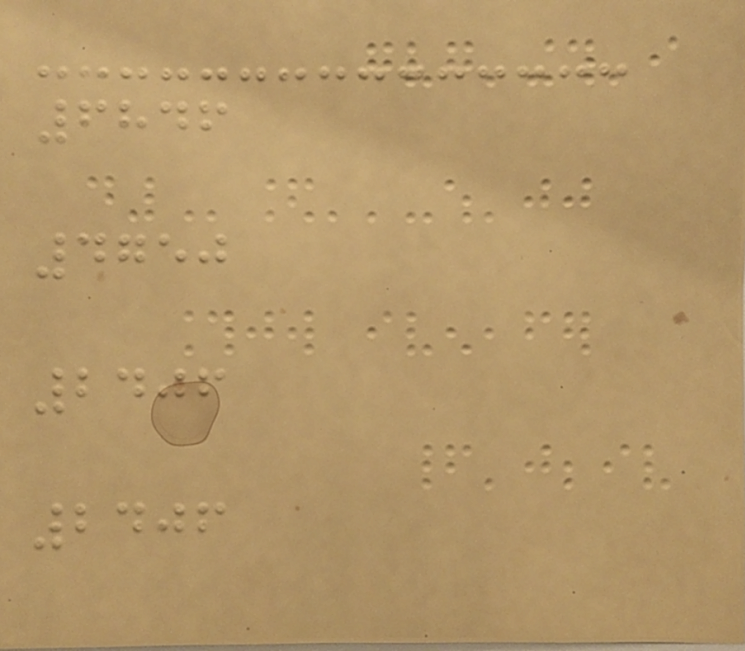6846
4750
2406
2406
